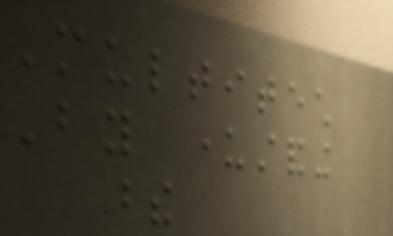Multitech
By understanding
these
